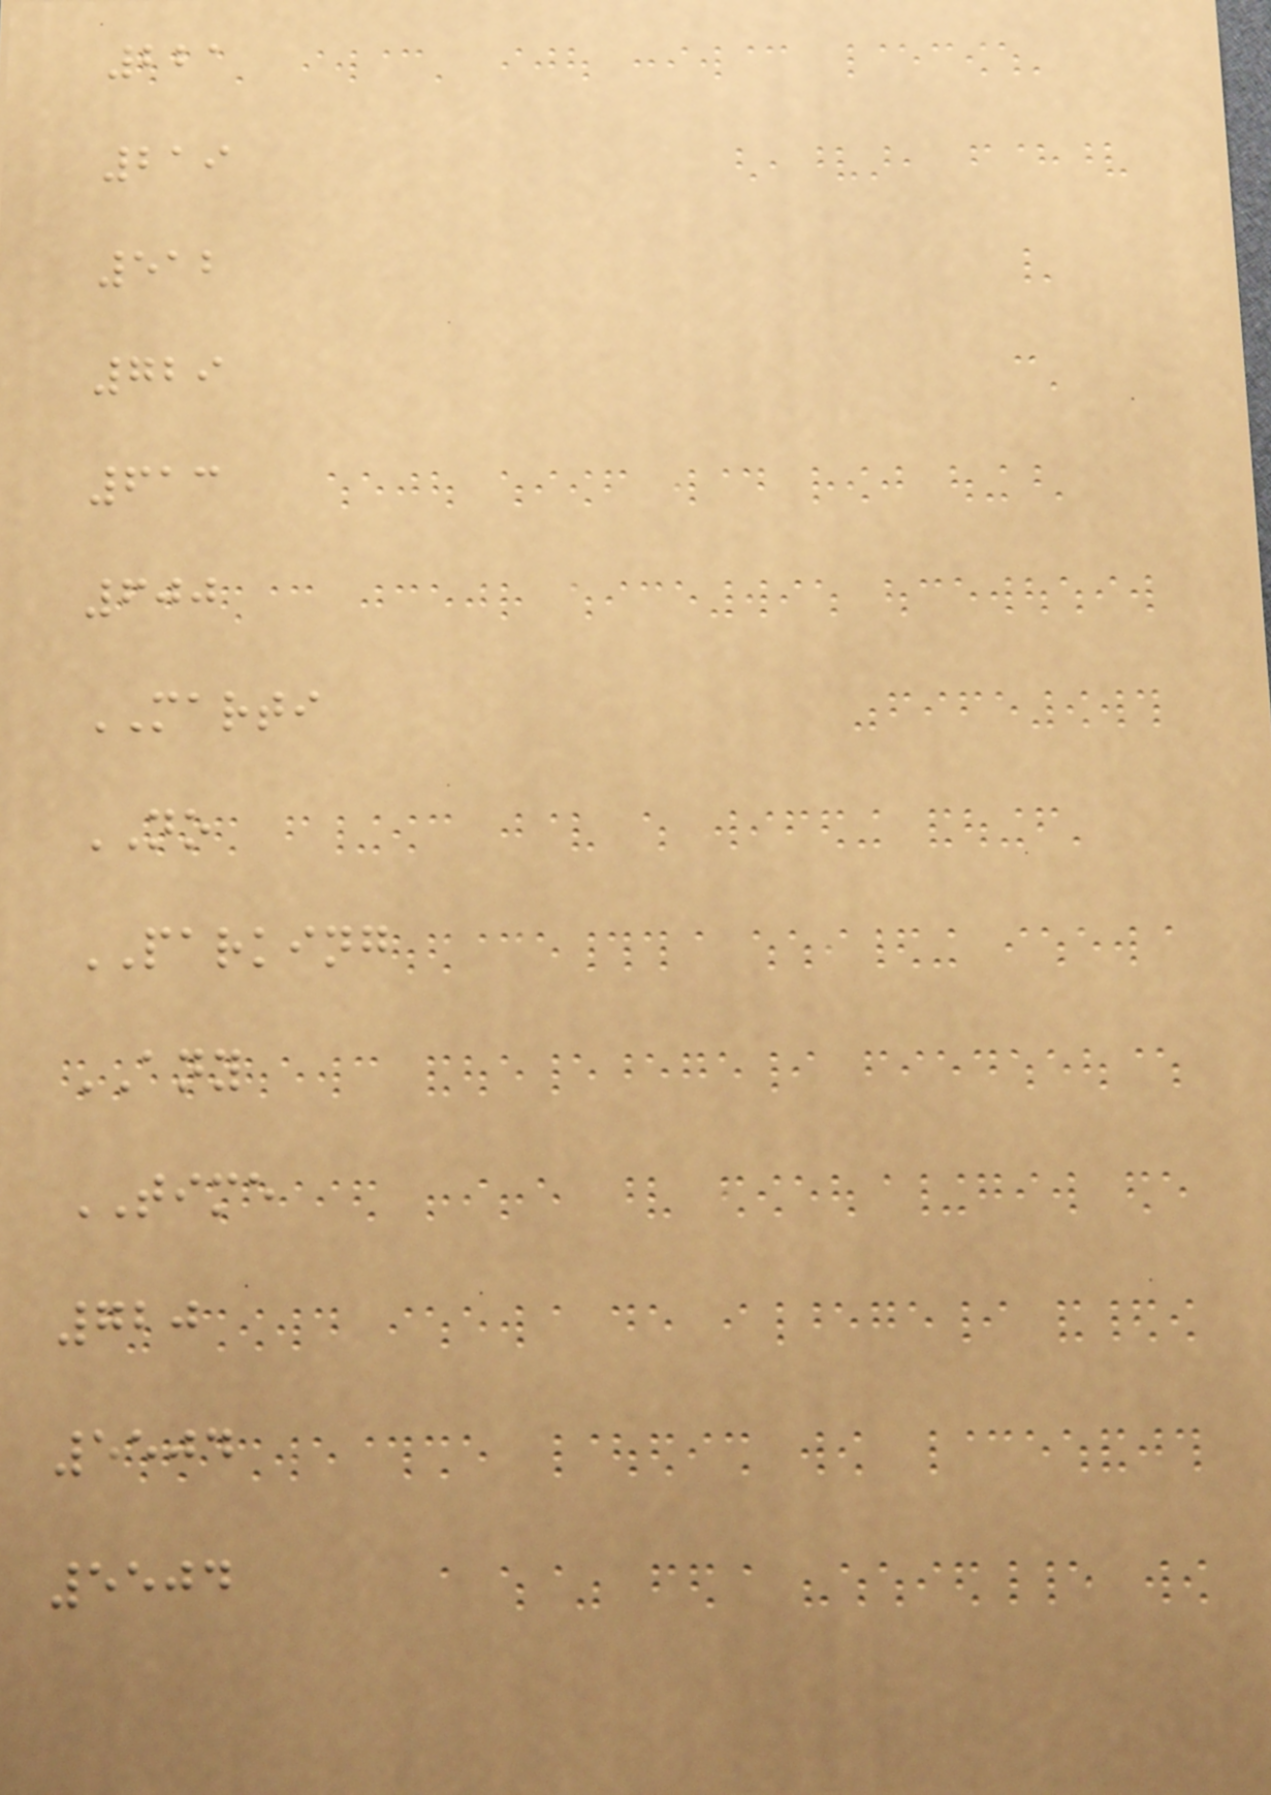221
219
512
729
613
600
MARTI
NO
PARKING
ANY
TIME
720
5504
5504
